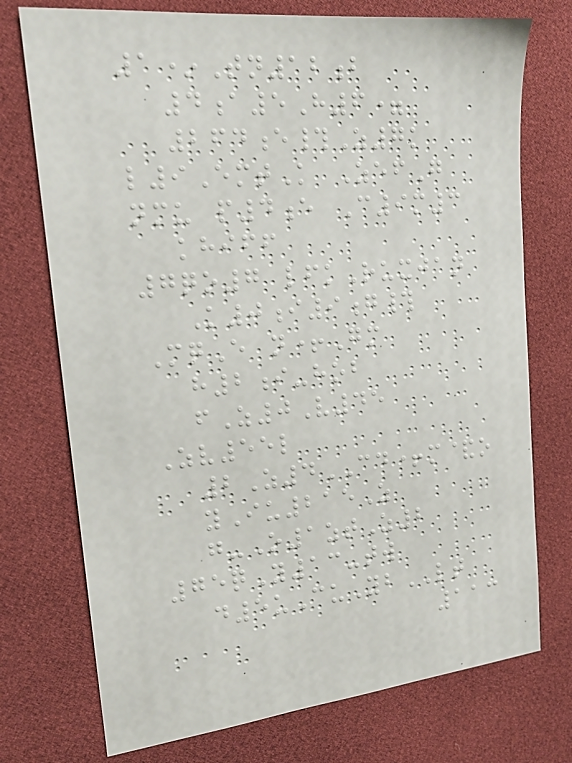1*Tn12b
4a5H6=
264e#Z7k
l9EmtK ZefG
nmu p4e C9m3
khiff
7qo7 lfkRuxjan
K0i9g#
MqE n+Gm
h2i-hob
fZ0V45
Zv55l
2Z4CD+m&o
yIu215Z
g-O1ztZ2
75qY13-tw
d5uCuYbLT
113
